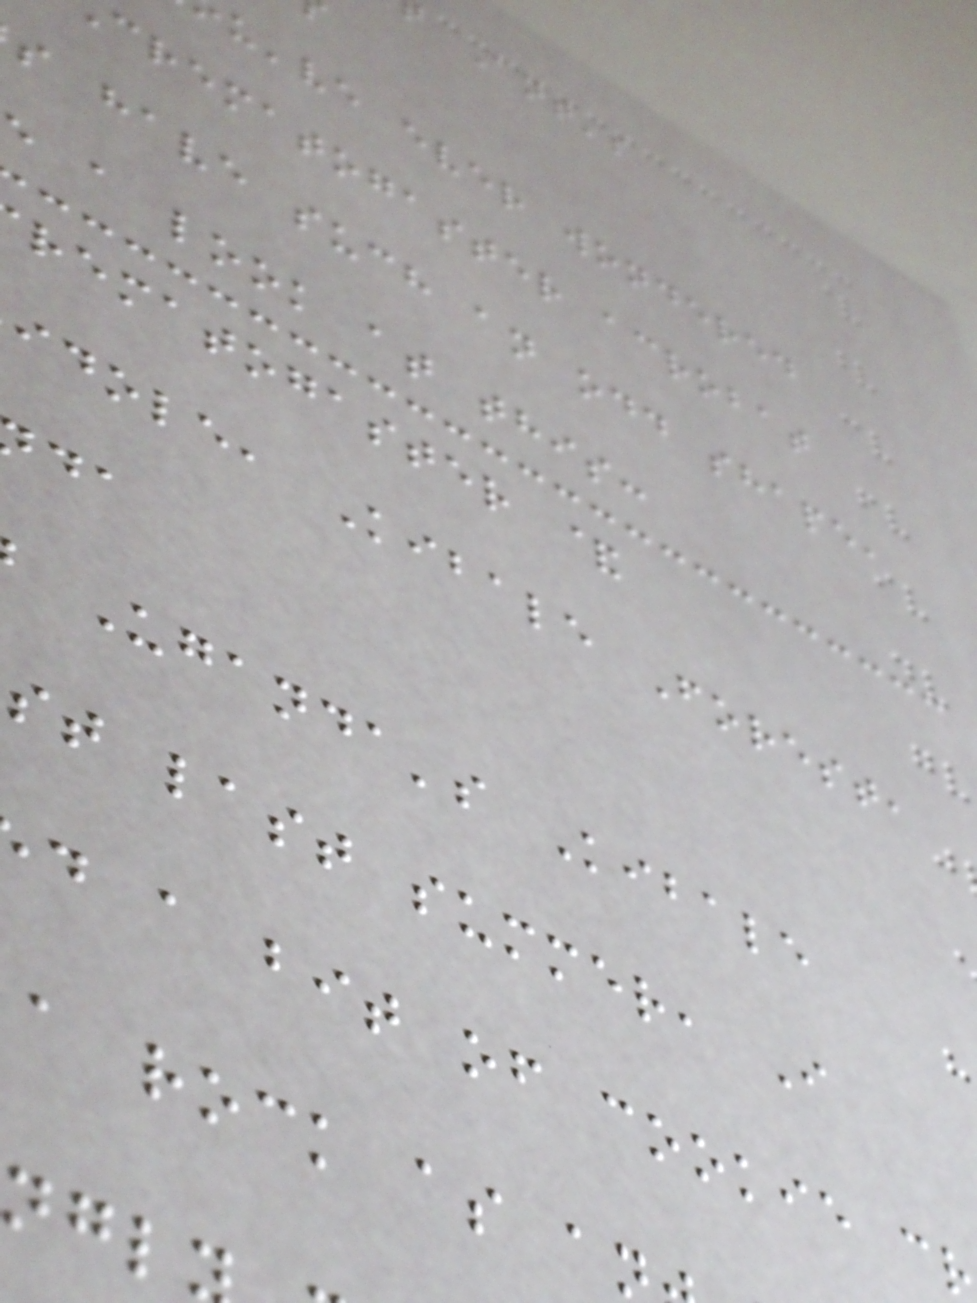Ant's
u've ever wondered
crematogaster acrobat
s have such an odd shape,
e a look at this:
rematogaster &
idole, Kibale Forest,
Uganda's Kibale
st last summer, I
d a bit of cookie cr
a rock as a
